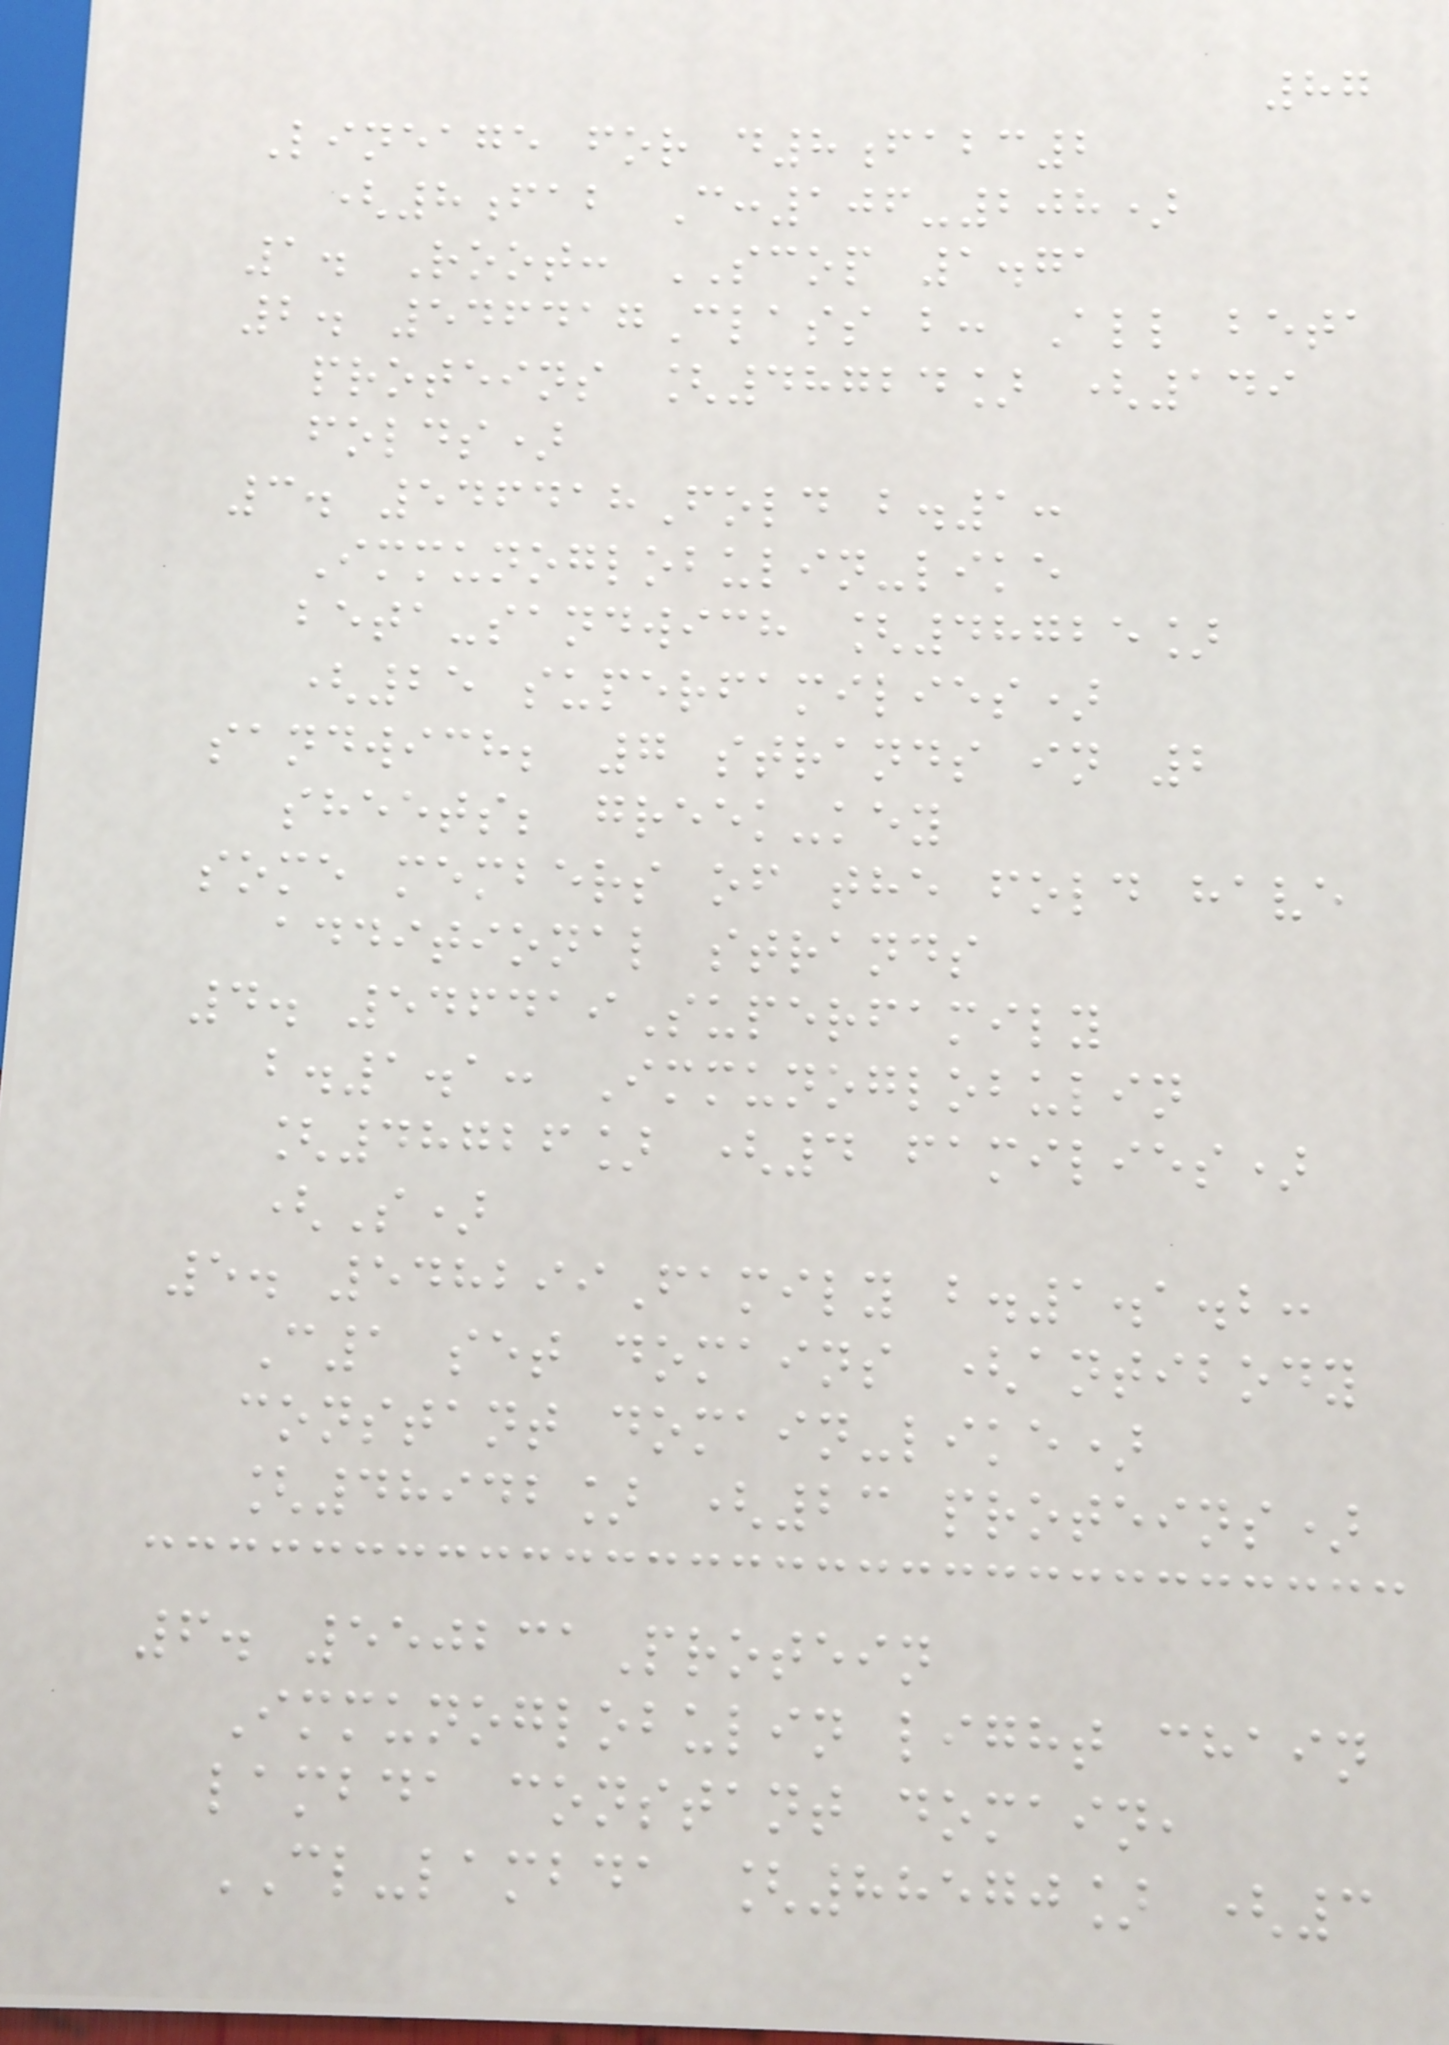87
Lineage for d8fabc2
(8fab C:106-208)
1. Root: SCOP 1.71
2. 546417Class b: All beta
proteins [48724] (149
folds)
3. 546418Fold b.1:
Immunoglobulin-like
beta-sandwich [48725]
(25 superfamilies)
sandwich; 7 strands in 2
sheets; greek-key
some members of the fold have
additional strands
4. 546419Superfamily
b.1.1: Immunoglobulin
[48726] (4 families)
(S)
5. 548299Family b.1.1.2:
C1 set domains (antibody
constant domain-like)
[48942] (23 proteins)
6. 550231Protein
Immunoglobulin light chain
lambda constant domain,
CL-lambda [88570] (3
